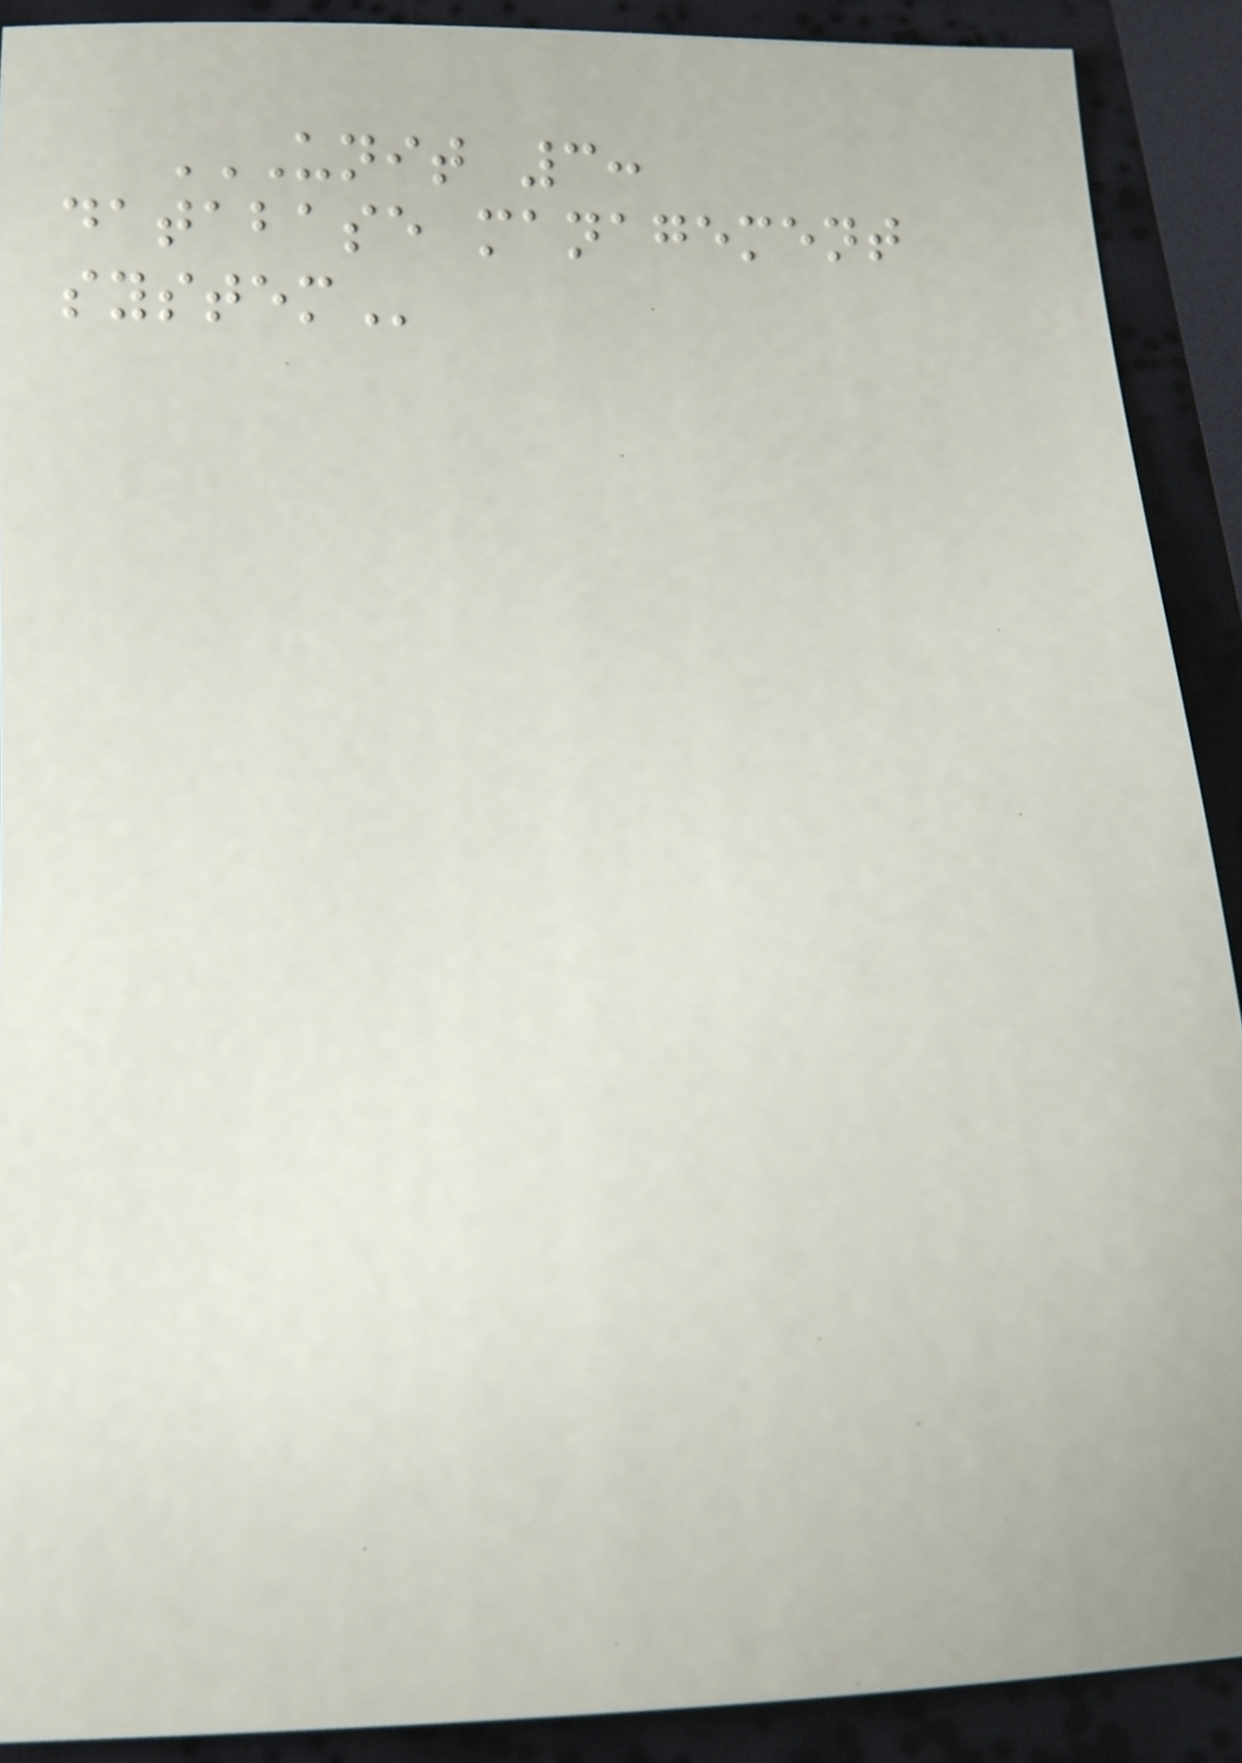UNIT 3:
DATABASE MANAGEMENT
SYSTEM
